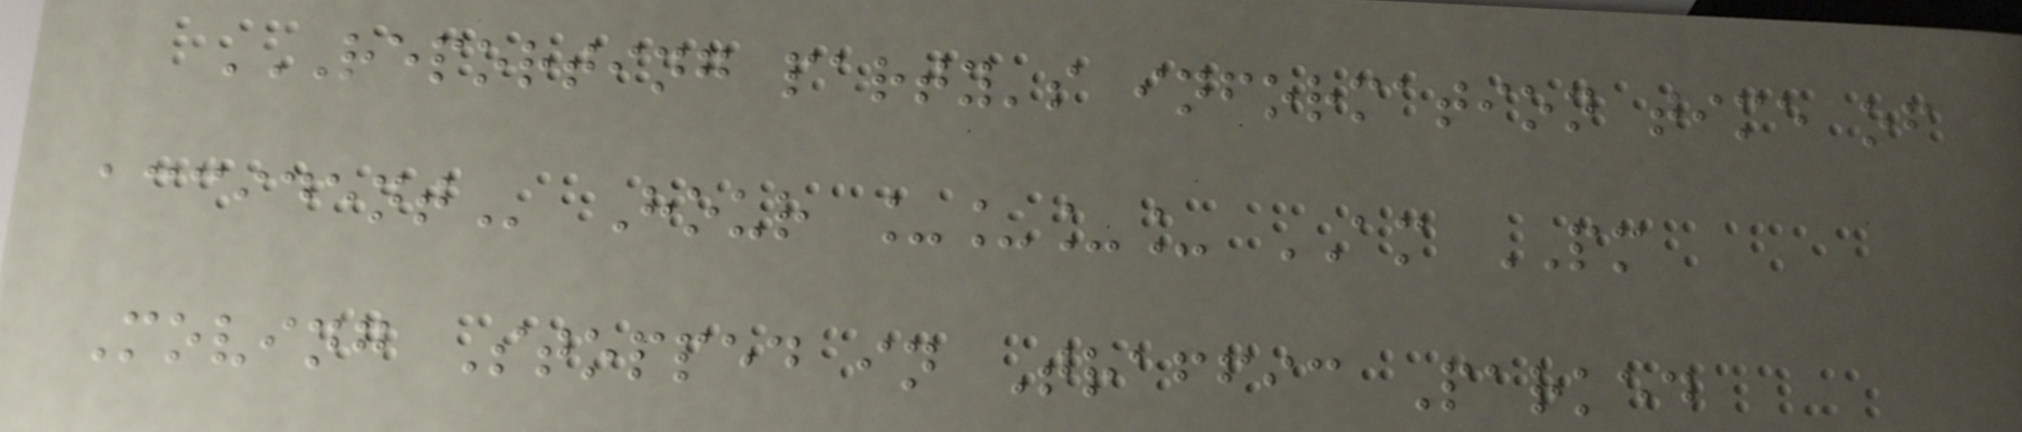REPORTING PARTY'S INFORMATION TIME OF
ACCIDENT Hour ____ AM PM
Moving Stopped in Traffic Parked
